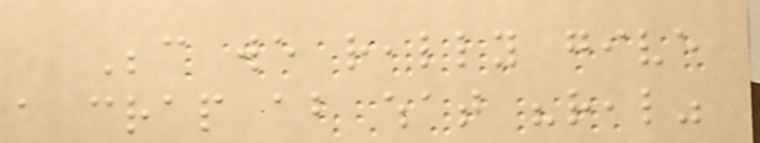Because we really give
a crap about what "real"
